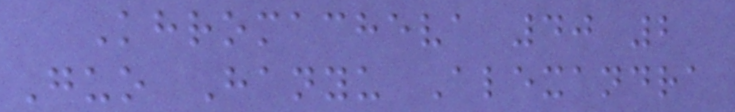Khromacheva 40 2
Guo Hanyu Alexandra
